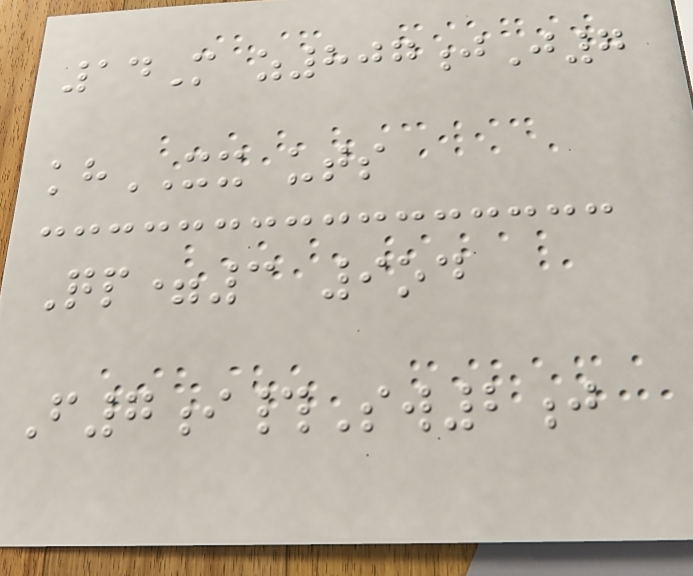14M z807jJ7
khXX uts
Qp=3 9od
F7i#Sw2j
